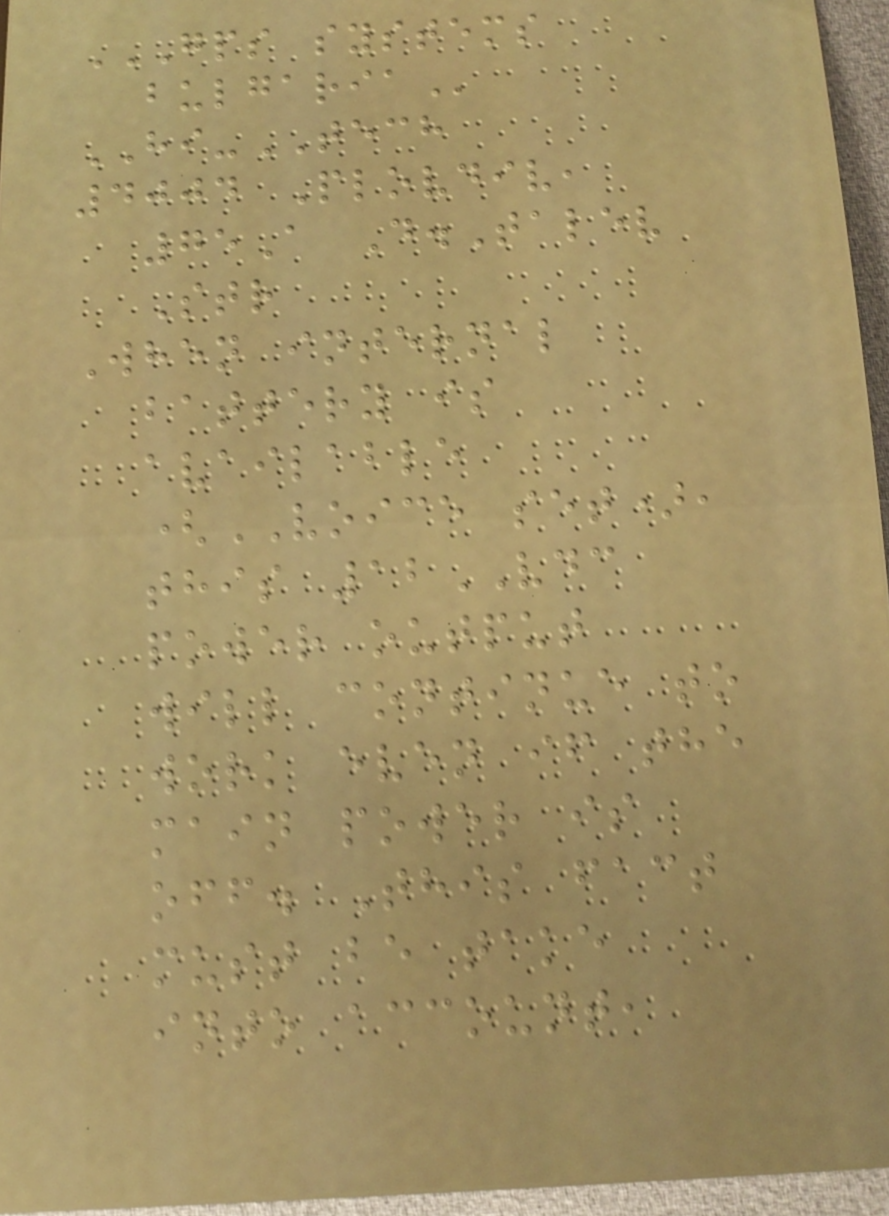GPS SYSTEMS
BULGARIA
HI-TECH
4004 Plovdiv,
75A D.Talev
Str
When internal
battery is
available
(VOICE set),
this 12VDC
power output
will continue to
work even if the
main power is
off. This fact
must be take
into account,
